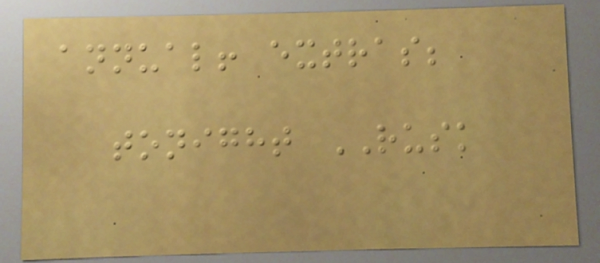annual! extras;
tonight RUSK
